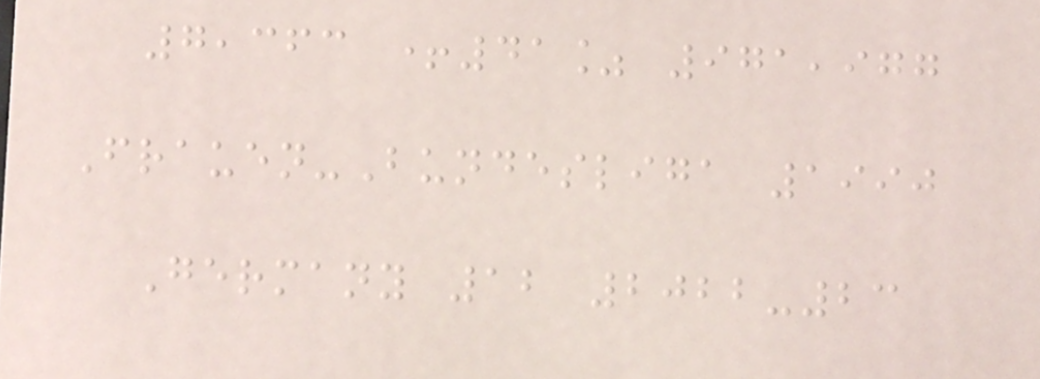7,363 +41% 971,977
Frauen-Bundesliga 1990
Germany 12 2022-23
